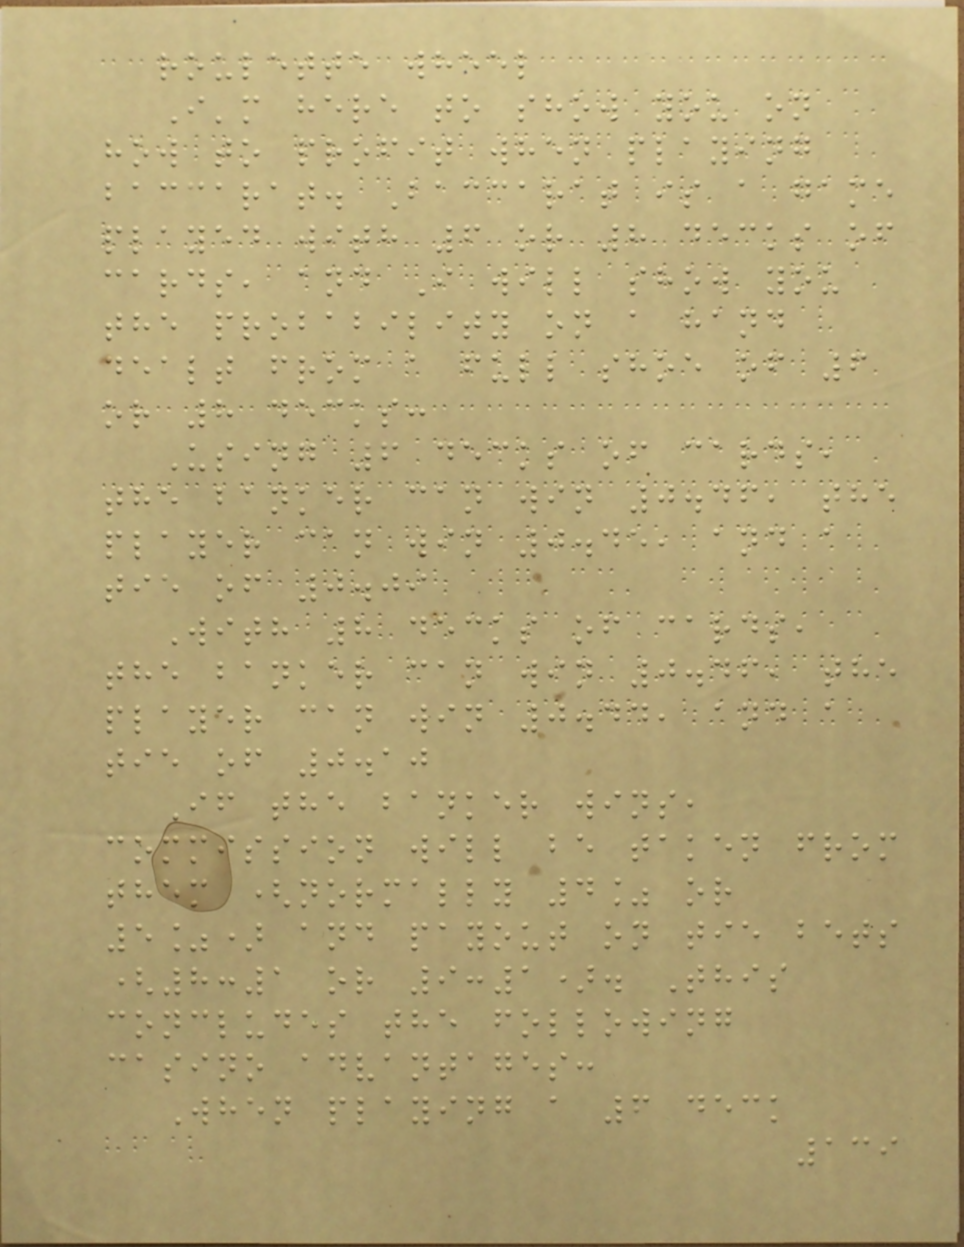roulette wheel
I'm here to show you on
how to profit when playing
baccarat. Baccarat is a game
played with 6 or 8 decks of
cards, and I will show you
the probability on a hand
dealt from a full shoe of 6
or 8 decks:
Using 6 decks of cards,
the banker can win 0.46, the
player can win 0.45, and a
tie of 0.09
With 8 decks of cards,
the banker can win 0.46, the
player can win 0.44, and a
tie of 0.10
If the banker wins,
commission will be taken from
them (normally 4% or
5%) and payout on tie bets
(8:1 or 9:1). This
concludes the following
casino advantages:
When playing a 6 deck
139
